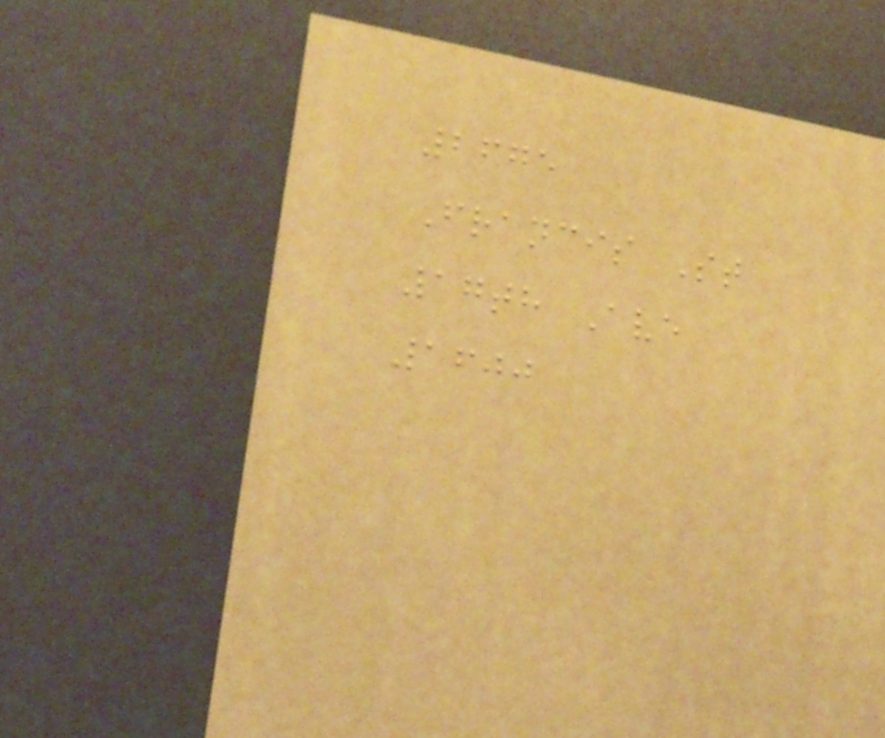2675
Francis St
17th Ave
1600
